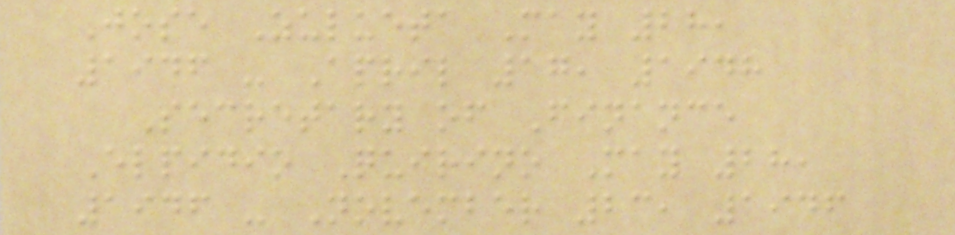Jose Zulueta May 28,
1946 - April 17, 1948
Secretary of Finance
Elpidio Quirino May 28,
1946 - November 23, 1946
